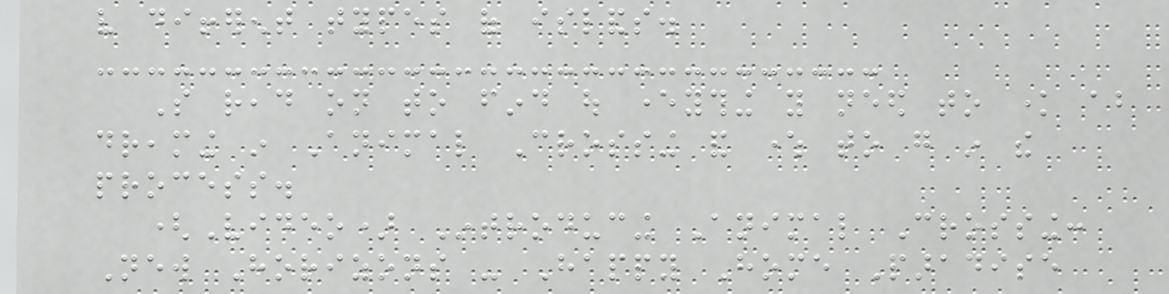very different types of islands.
So read on to find out everything you need to know about
dreaming in Animal Crossing and where to go in the
process.
(Video) Introducing Animal Crossing:
New Horizons - Happy Home Paradise
